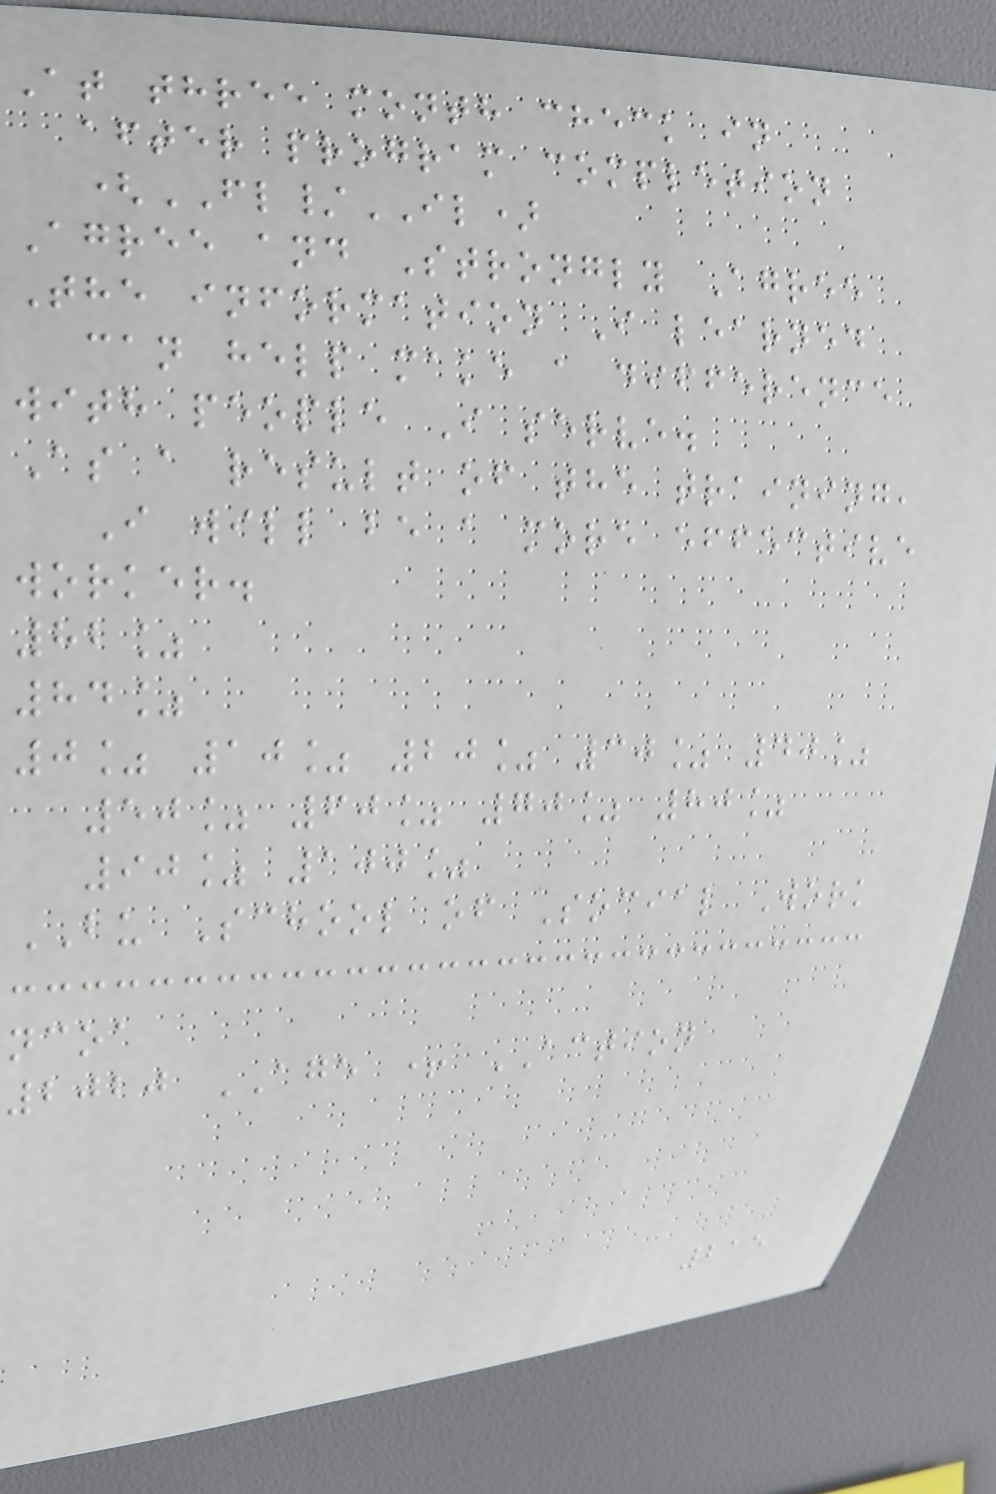At three month check in
after program completion
(FL/IL)
Agree and Strongly Agree
The information I learned
can help make a difference
with people I serve.
As a result of the training,
I will be a more effective
worker.
82%
84%
0% 10% 20% 30% 40%
50% 60% 70% 80%
90% 100%
BU School of Social Work
ncoa
2020 AGE + ACTION
215
